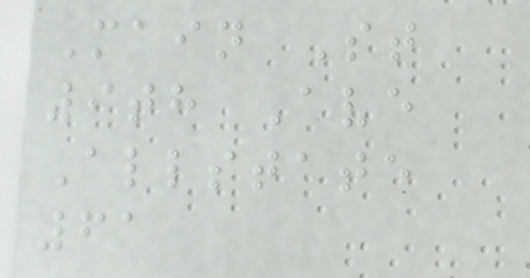Main St
9th Ave
Allstate
61
